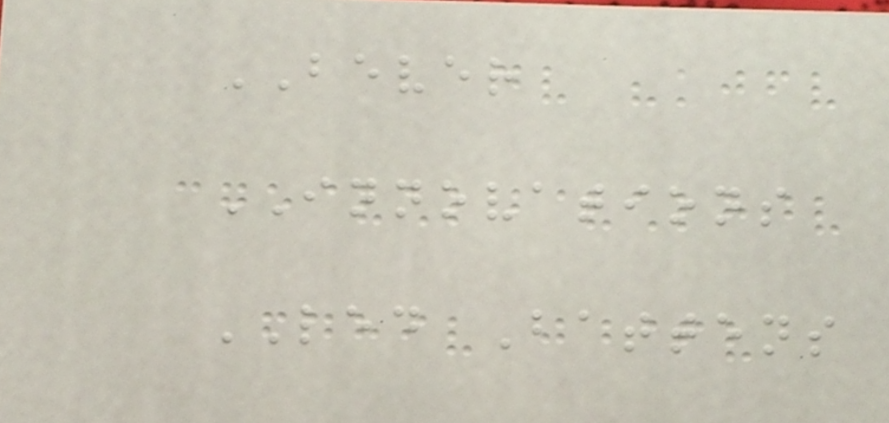BEVER
INNOVATIONS
LED Battens
